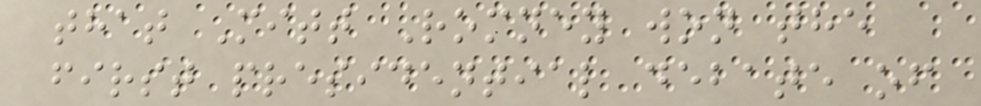that Mitt Romney won the
first presidential debate of
